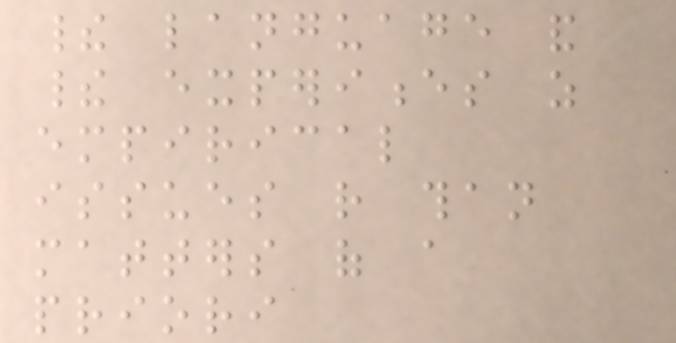their language and
their experiences as
empirical
issues rather than
matters of a
priori
